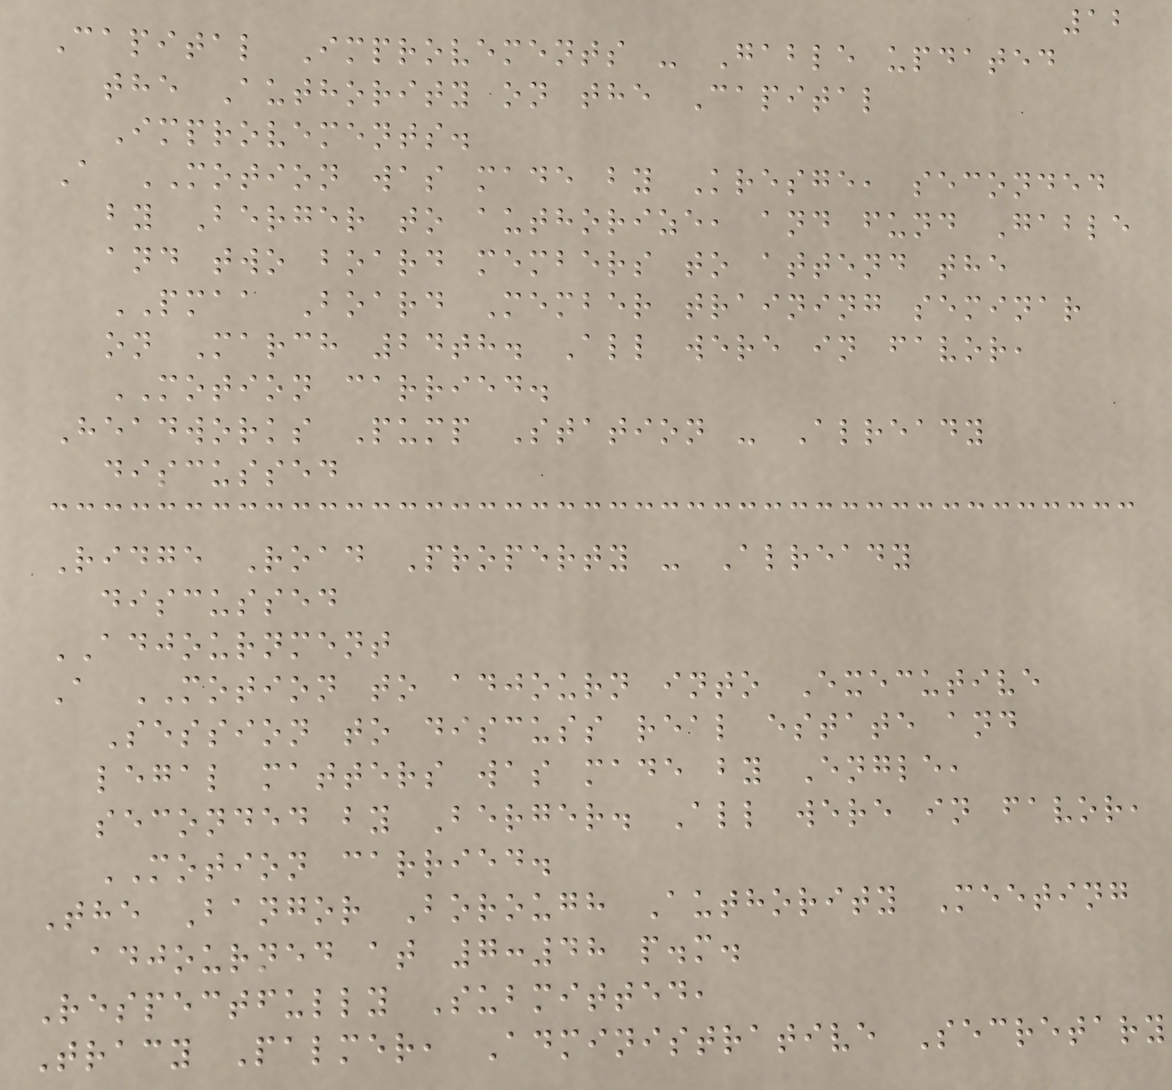12
Capital Improvements - Gable updated
the Authority on the Capital
Improvements.
A MOTION was made by Kresge, seconded
by Berger to authorize, and fund Gable
and two board members to attend the
PMAA Board Member training seminar
on March 24th. All were in favor,
MOTION carried.
Headworks Pump Station - Already
discussed
Ridge Road Property - Already
discussed
ADJOURNMENT
A MOTION to adjourn into Executive
Session to discuss real estate and
legal matters was made by Engle,
seconded by Berger. All were in favor,
MOTION carried.
The Bangor Borough Authority Meeting
adjourned at 7:48 p.m.
Respectfully Submitted,
Tracy Palmer, Administrative Secretary
